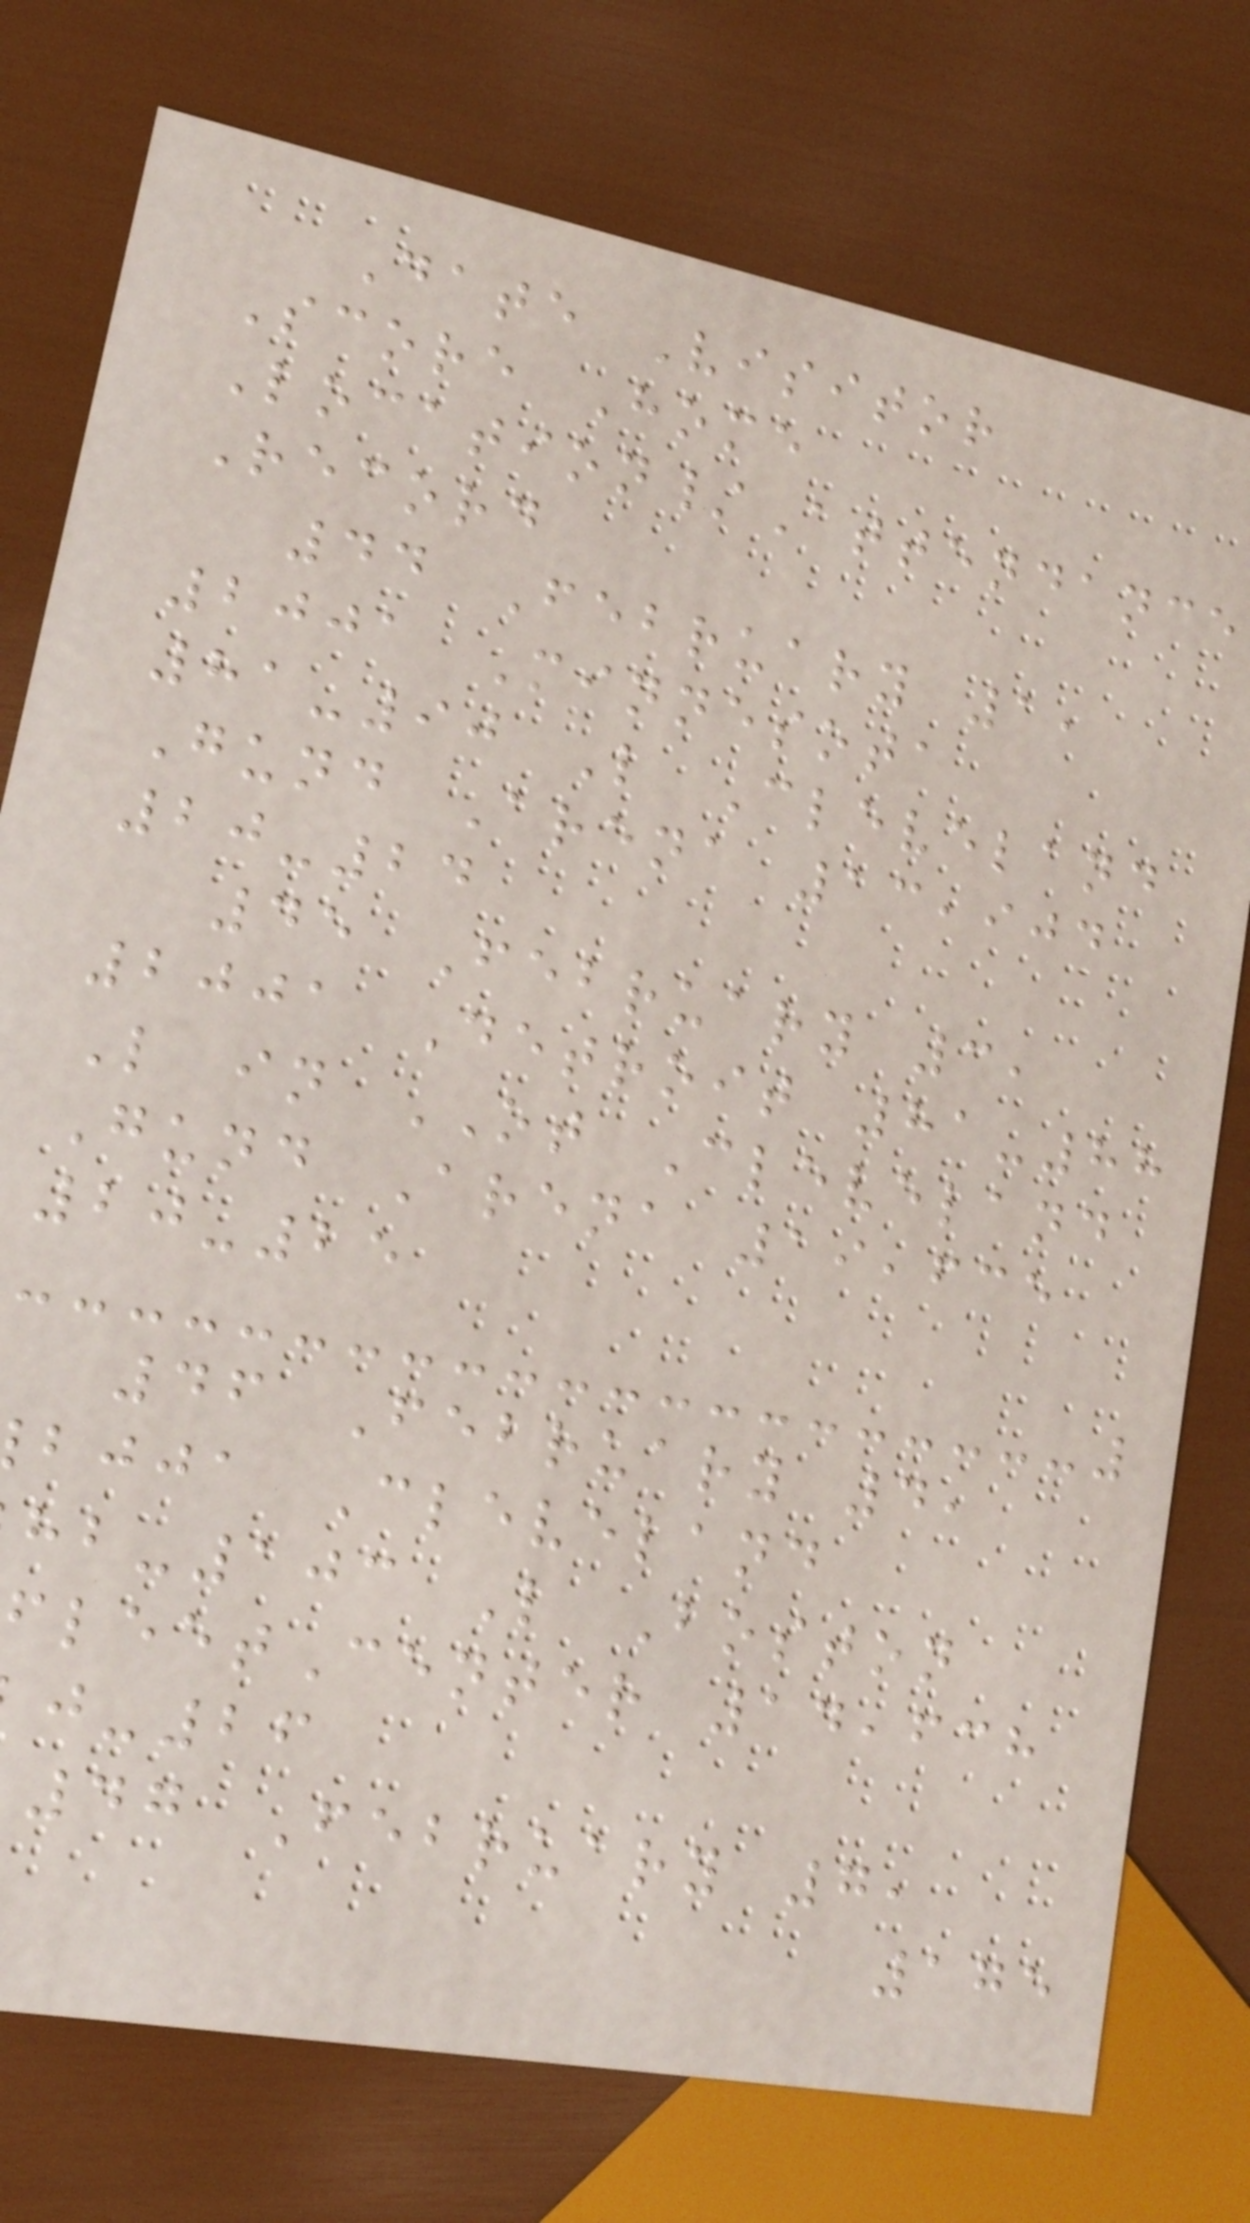Date Visitor
Score Home
Location/Attendance
Record
44 February 1,
2001 Minnesota
81-90 L Cleveland
Gund Arena 13,904
20-24
45 February 3,
2001 Detroit 81-88
L in OT Cleveland
Gund Arena 19,635
20-25
46 February 4,
bjja Cleveland
-103 L Boston
leetCenter 14,638
-26
47 February 7,
175
